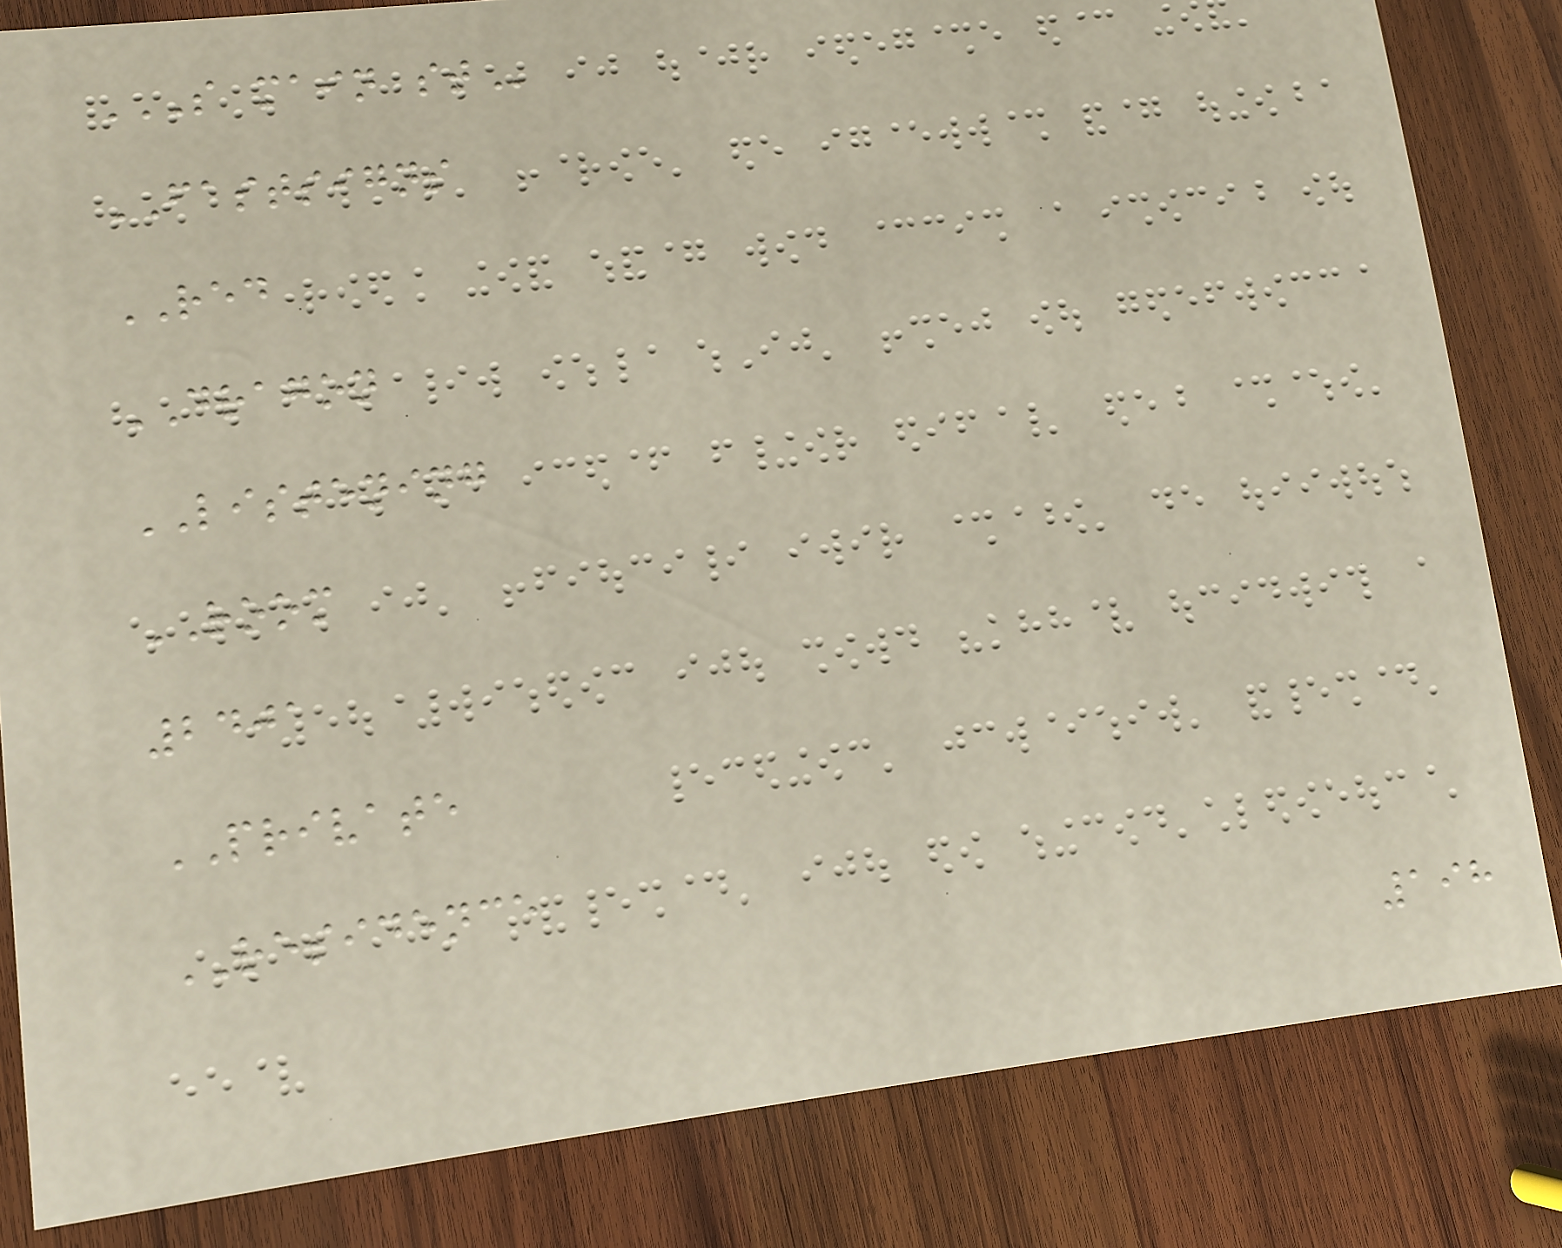S MAIN ST
FASTSIGNS
RED
DRAGON
LISTENING
ROOM
2401
PRIVATE
RESIDENCE
198
